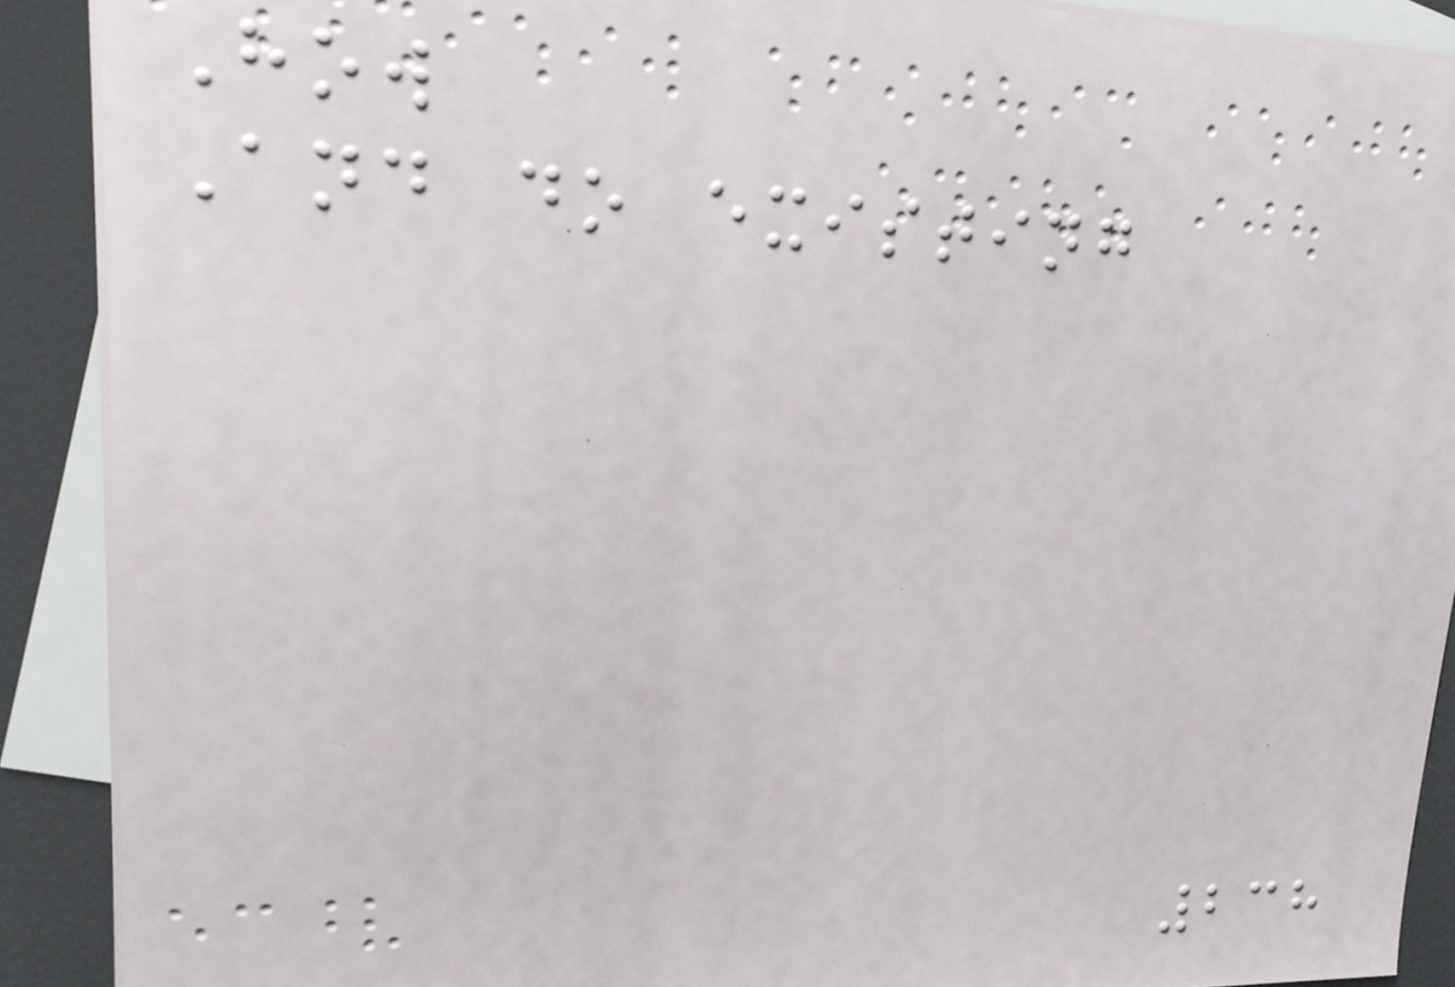How
And do existing
238
